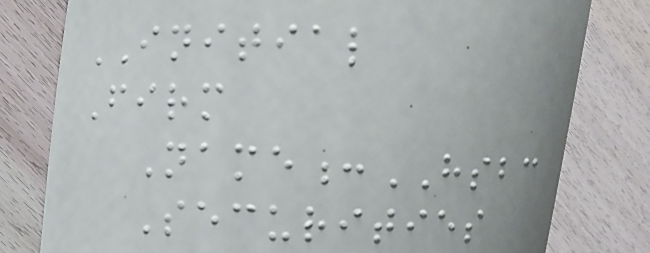INITIAL
Firm
Name:HSBC
Securities
